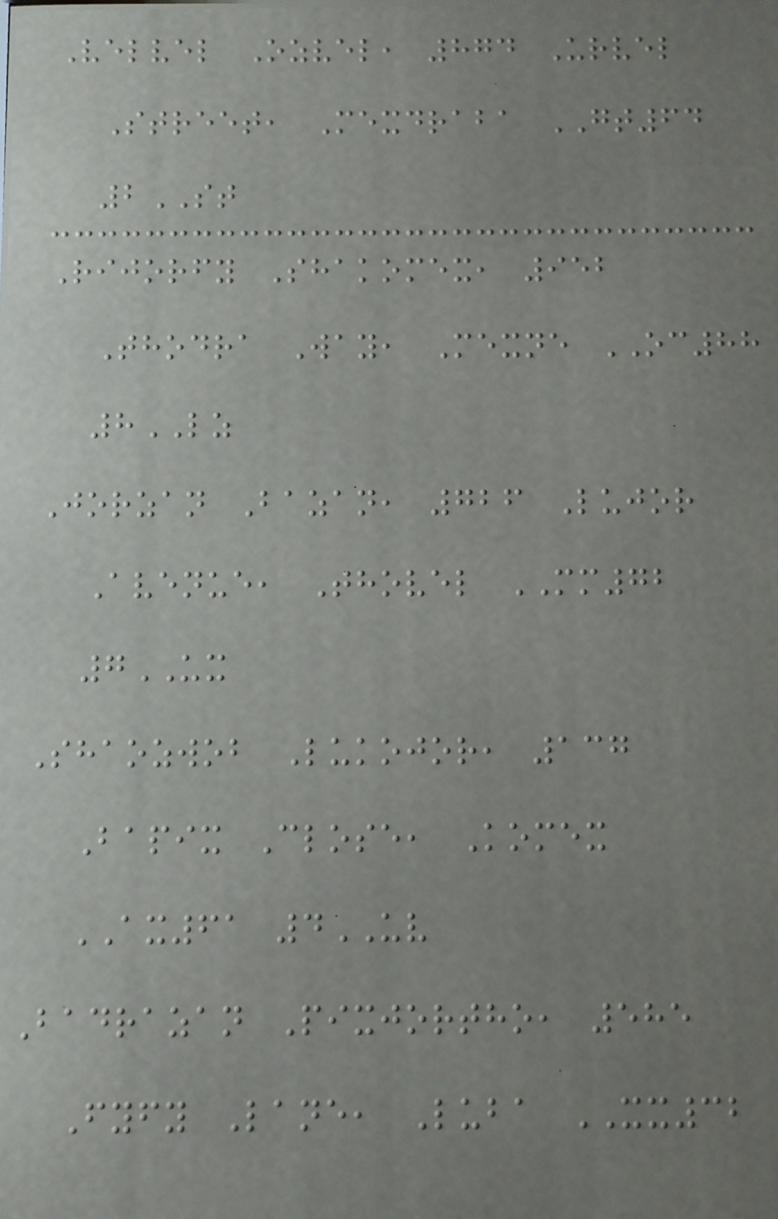Velvel Ozvel, 874 Urvel
Street, Mexdraba GT64
2ST
Rijorfy Shakomex, 952
Thodra Way, Mexne OC88
8LZ
Jorzan Bazan, 726 Lujor
Avenue, Thovel MM72
7UX
Shaozwob Lukojor, 137
Bapix Close, Komex
AX61 4UV
Badrazan Pixjortho, 585
Fyfy Lane, Luba XX32
